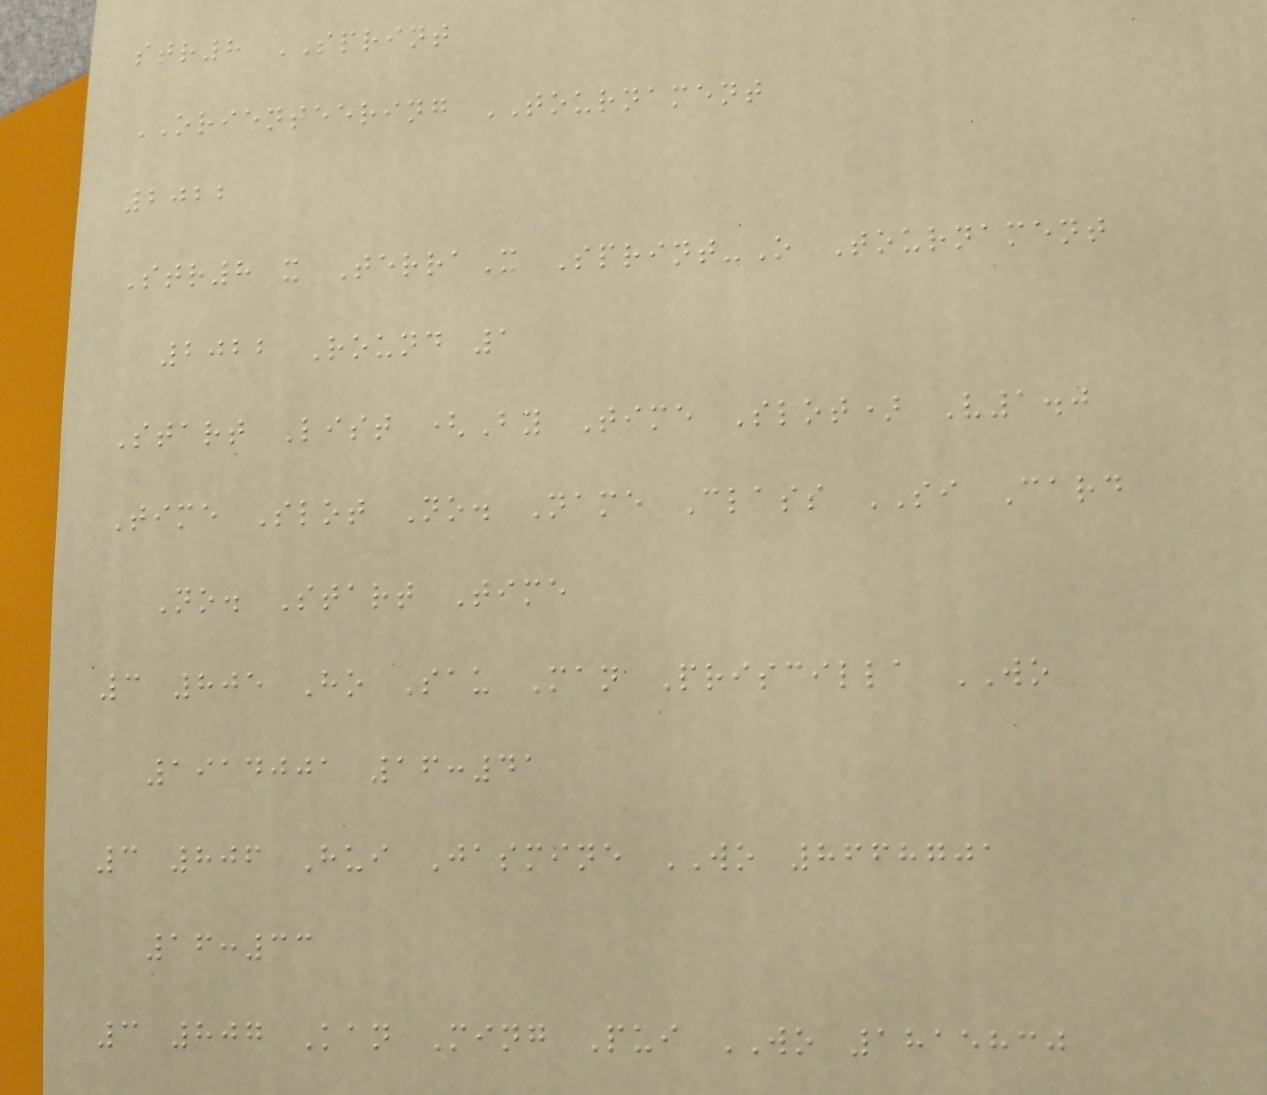str8 SPRINT
ORIENTEERING TOURNAMENT
2022
Str8 x TerraX Sprint-O Tournament
2022 Round 1
Start List (By Time Slot) V1.0
Time Slot No. Name Class SI Card
No. Start Time
3 805 Ho Sau Man Priscilla WO
1914001 16:41
3 806 Hui Jasmine WO 8668701
16:33
3 807 Kan Ming Pui WO 1815830
